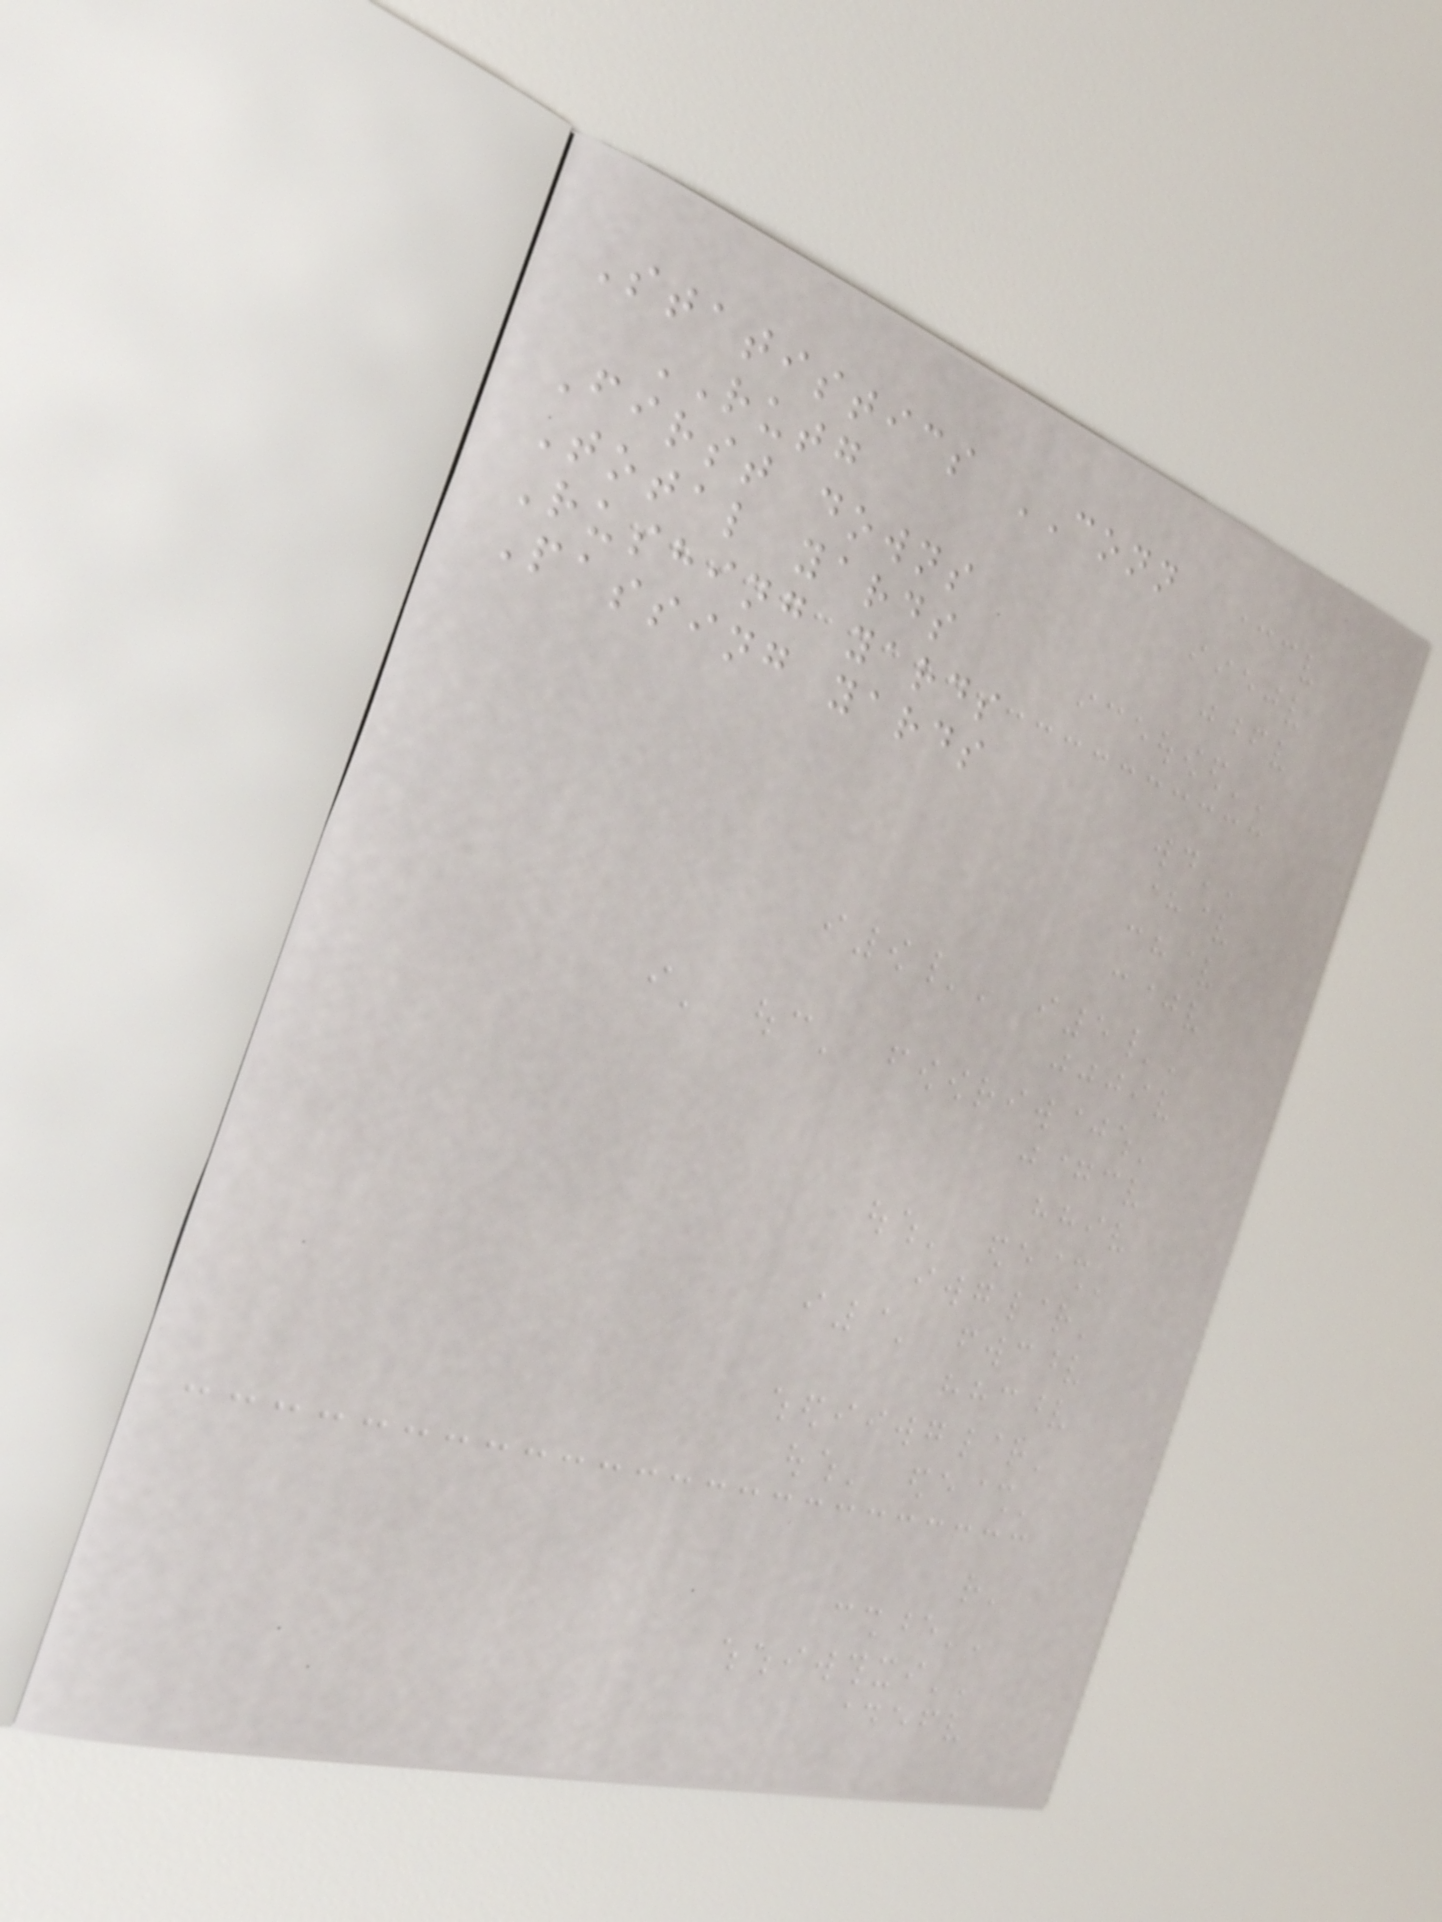Statistics CONN
RUTG
First downs
Total yards
Rushing yards
Passing yards
